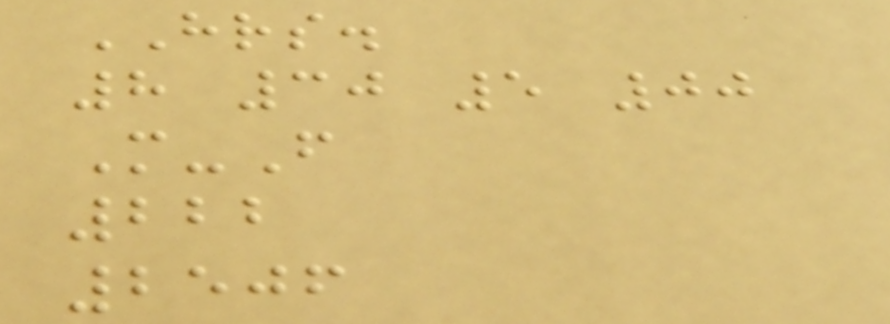HRS.
8 30 5 00
M-F
222
2506
